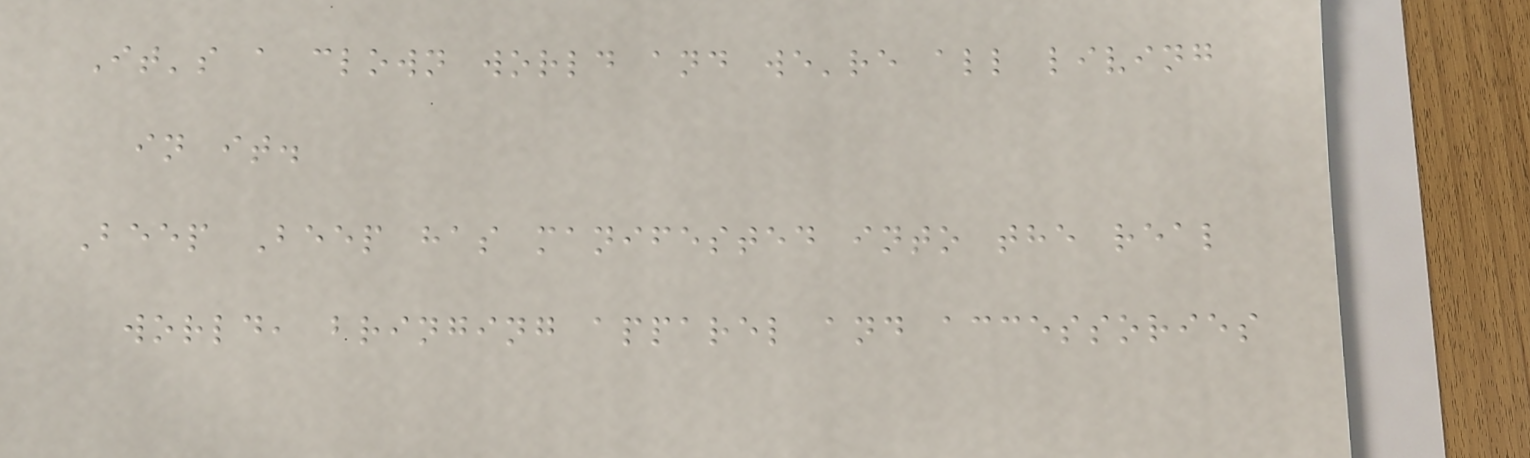It's a clown world and we're all living
in it.
Beep Beep has manifested into the real
world, bringing apparel and accessories
